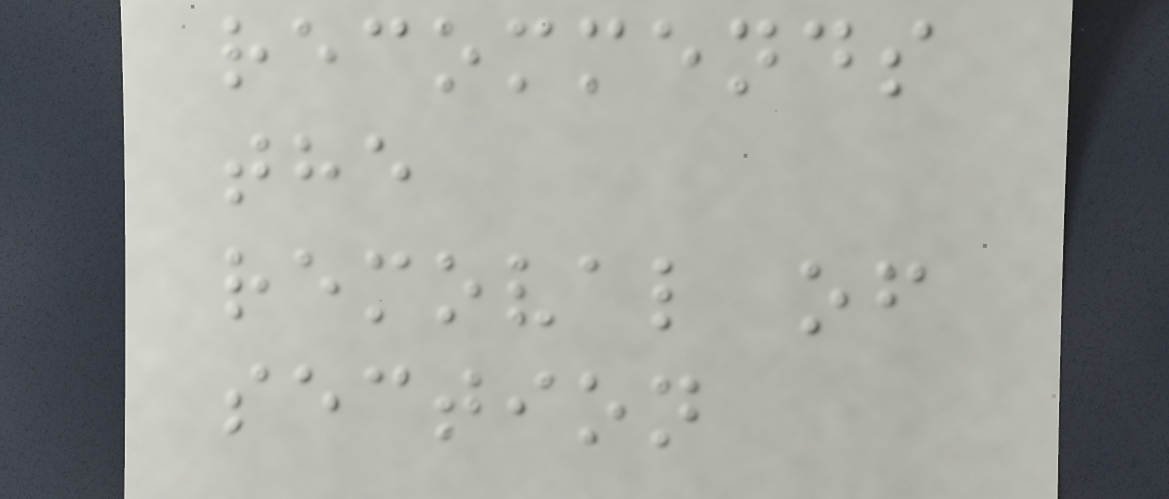recommends
the
removal of
section
